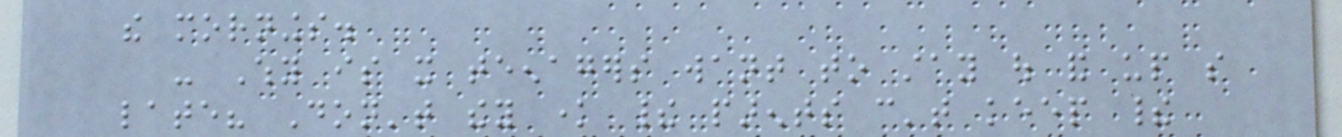the mornings.
- Why is it teenagers want to stay out and up so
late? Don't they know their parents can't keep their
